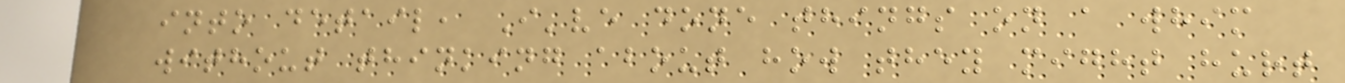into detail, I've done things on a whim
without thinking about how they might hurt
